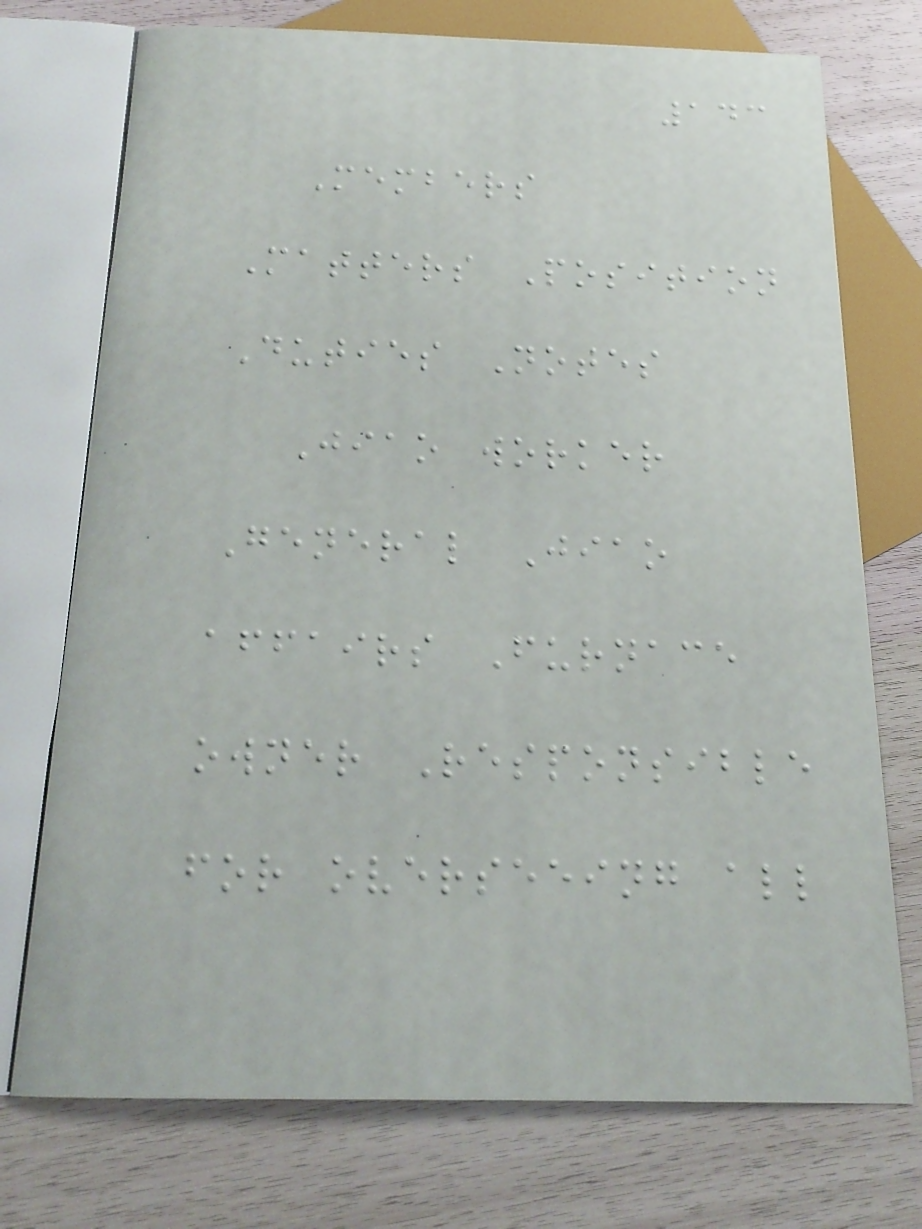143
Members
Matters Position
Duties Notes
Jiao worker
General Jiao
affairs Furnace
owner Responsible
for overseeing all
